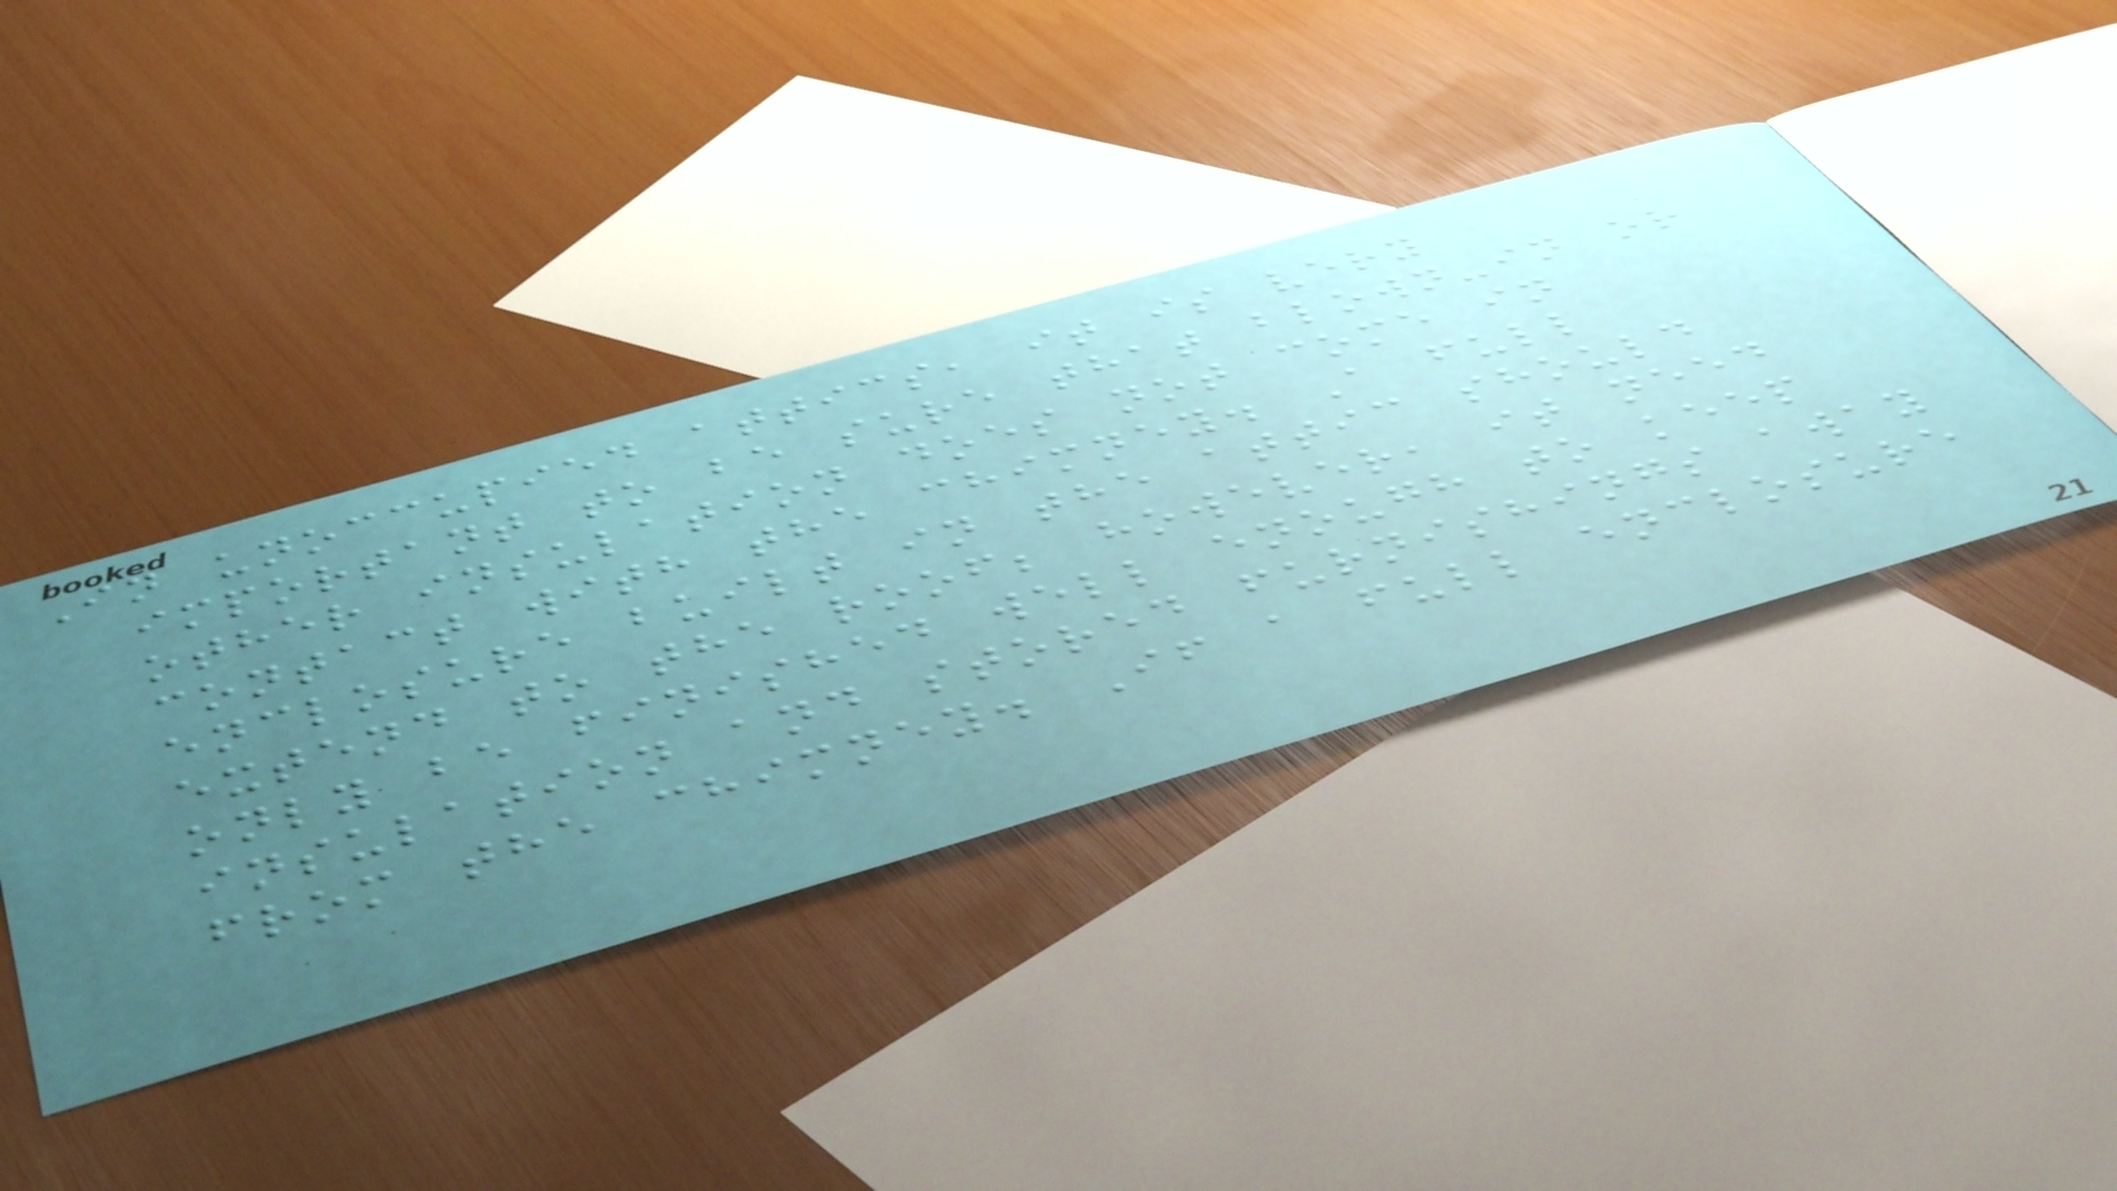In unoccupied attics, it is very
important to be sure that blown-in or
other insulation does not come in
contact with the chimney. A full
enclosure built in the attic should
extend to the roof; however, it need
only be finished well enough to keep
insulation and stored furnishings away
from the chimney. If a full enclosure
